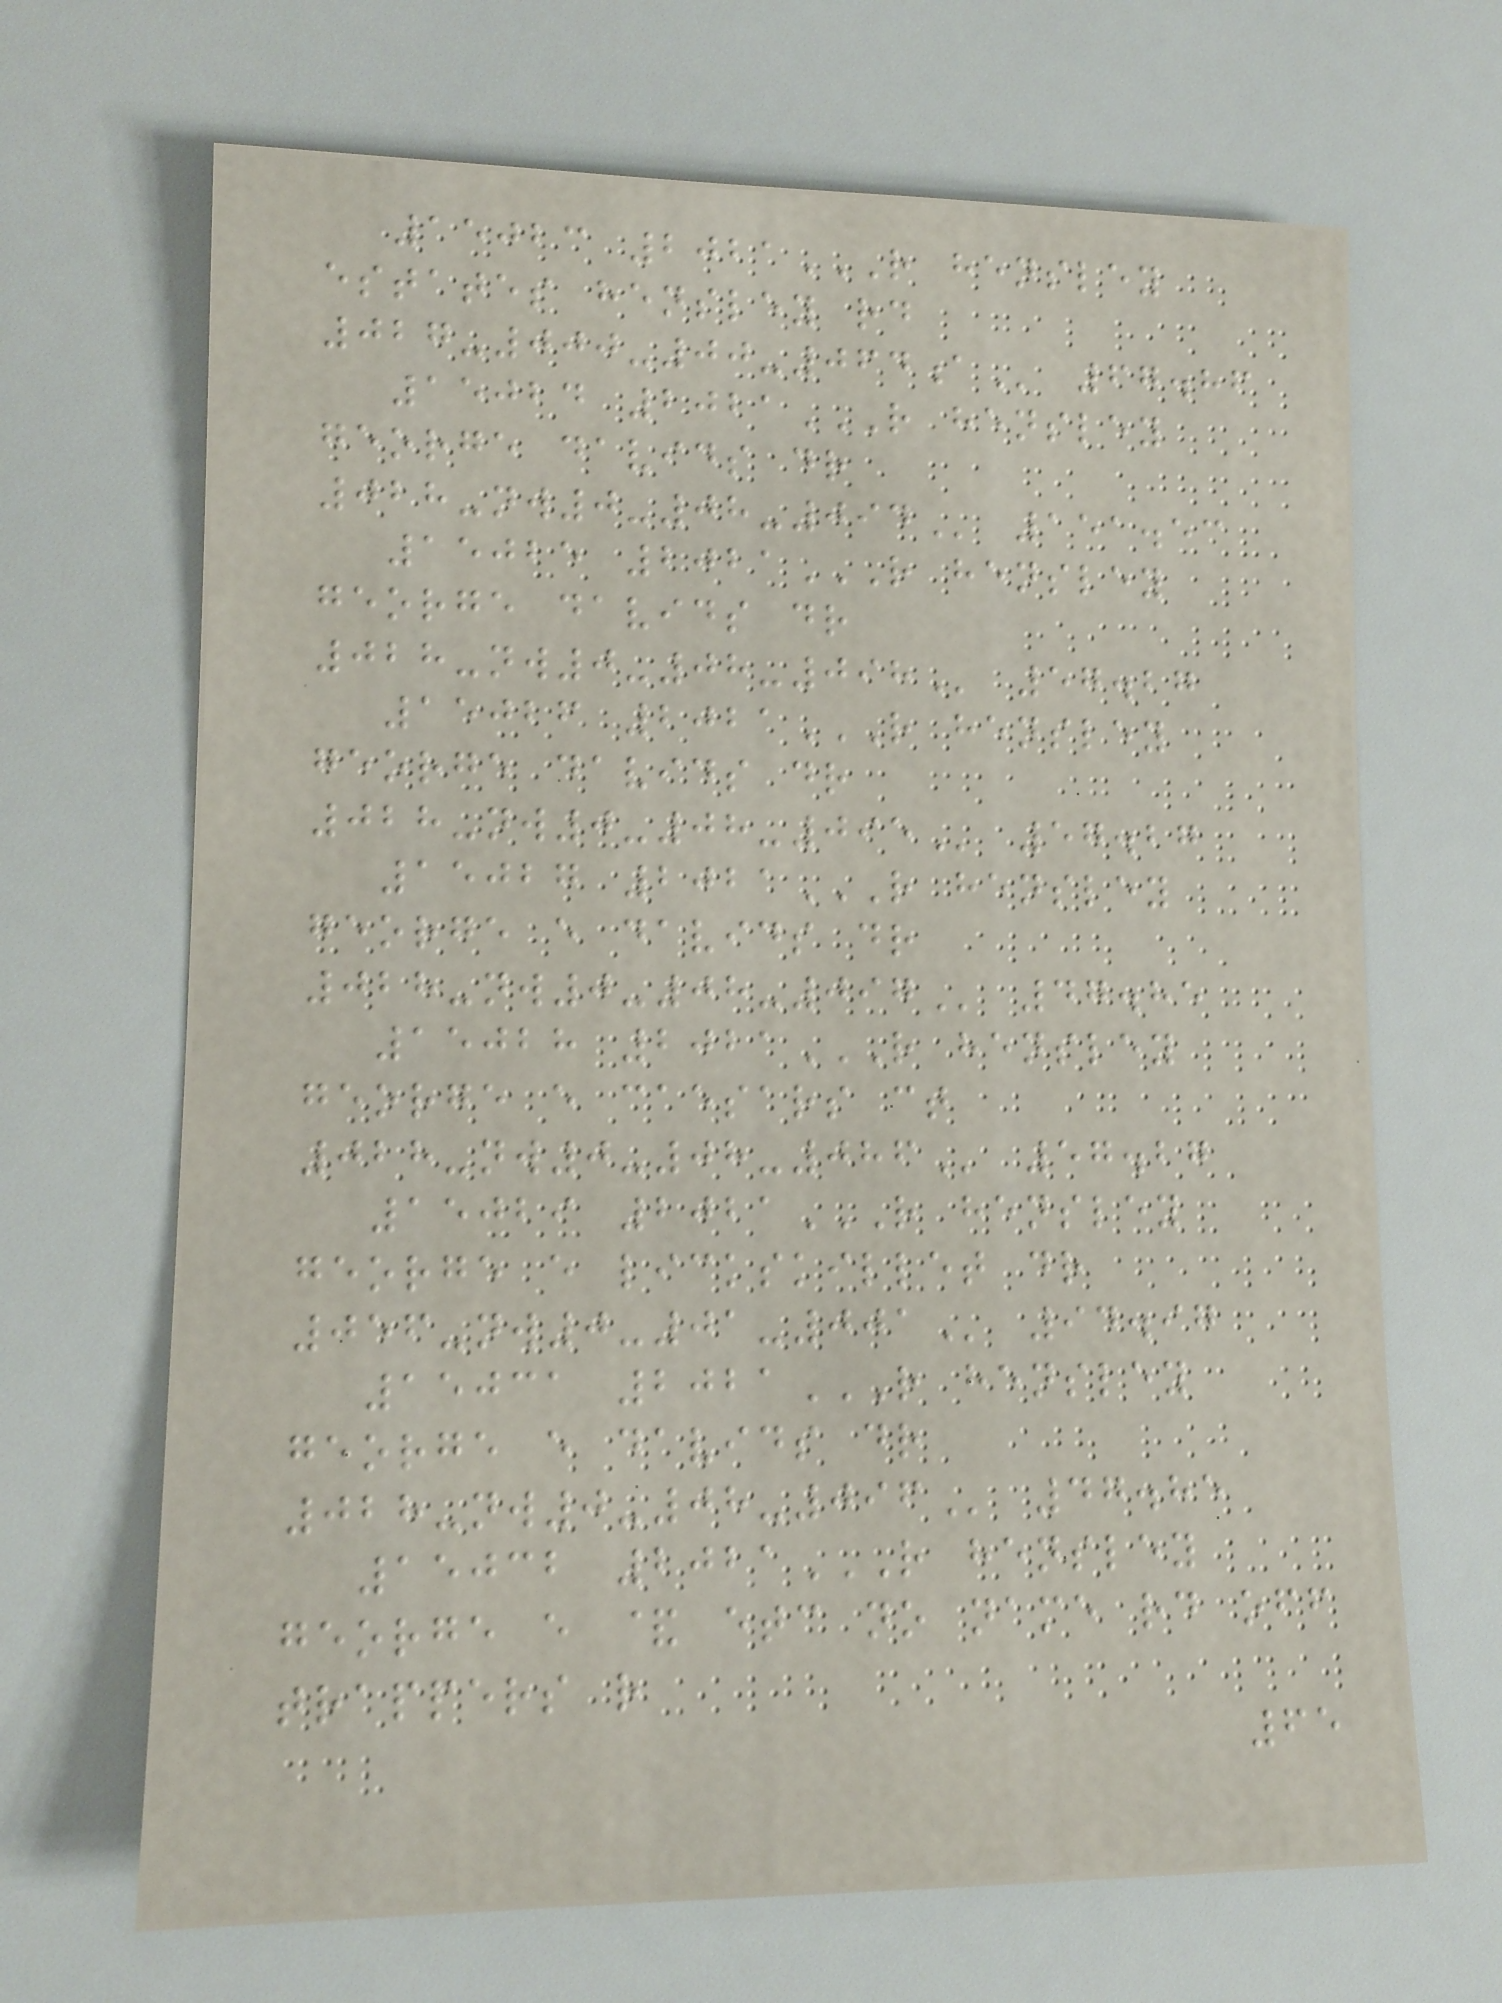15023 2021R HENSLEY
ESTATES HENSLEY RD
027-000-00-064A 67.86
15024 2021R HENSLEY
GEORGE DAVIDS DR
028-NW0-08-094 151.53
15025 2021R HENSLEY
GEORGE DAVIDS DR
028-NW0-08-098 57.27
15026 2021R HENSLEY
GEORGE DAVIDS DR
028-NW0-08-095 57.27
15027 2021R HENSLEY
GEORGE E DAVIDS DR
028-NW0-08-097 47.85
15028 2021R HENSLEY
GEORGE E CAESARS CT
028-NW0-08-086 57.27
15029 2021R HENSLEY
GEORGE E LICKSKILLET DR
056-NW0-01-001 94.97
15031 2021R HENSLEY
GEORGE E DAVIDS DR
028-NW0-08-096 47.85
15032 2021R HENSLEY
GEORGE E & ETC NO NAME RD OFF
TRAPPERS R
65
